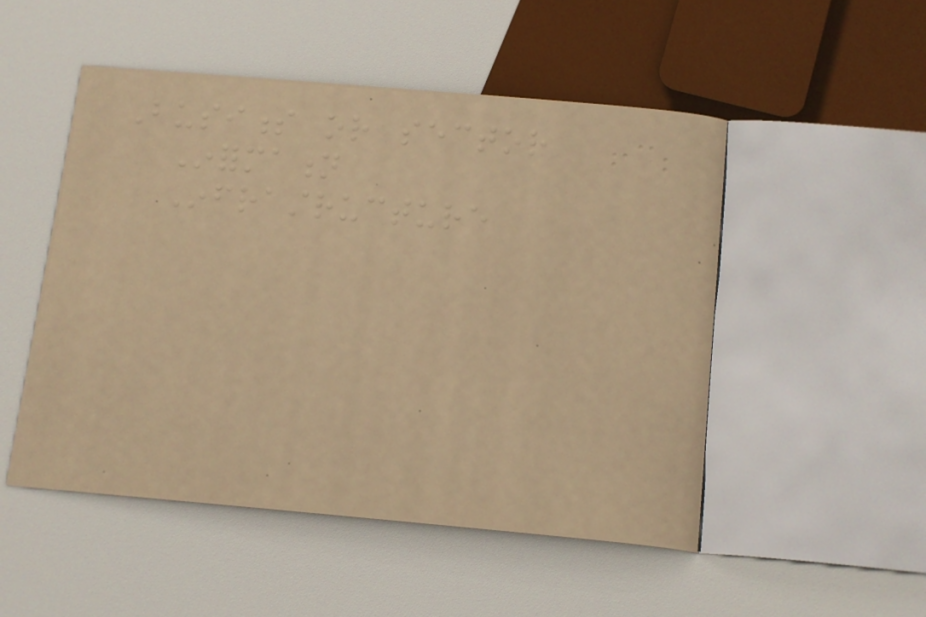Business or sector
Information
Infrastructure
